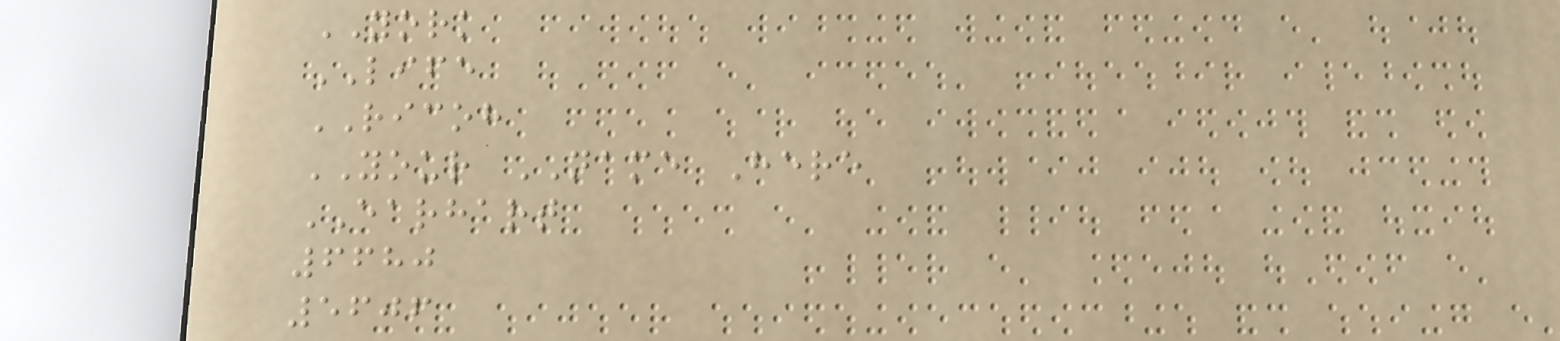YORK
LIFE
RICOH
YOUR NAME Here
EARHART
6680
5606
